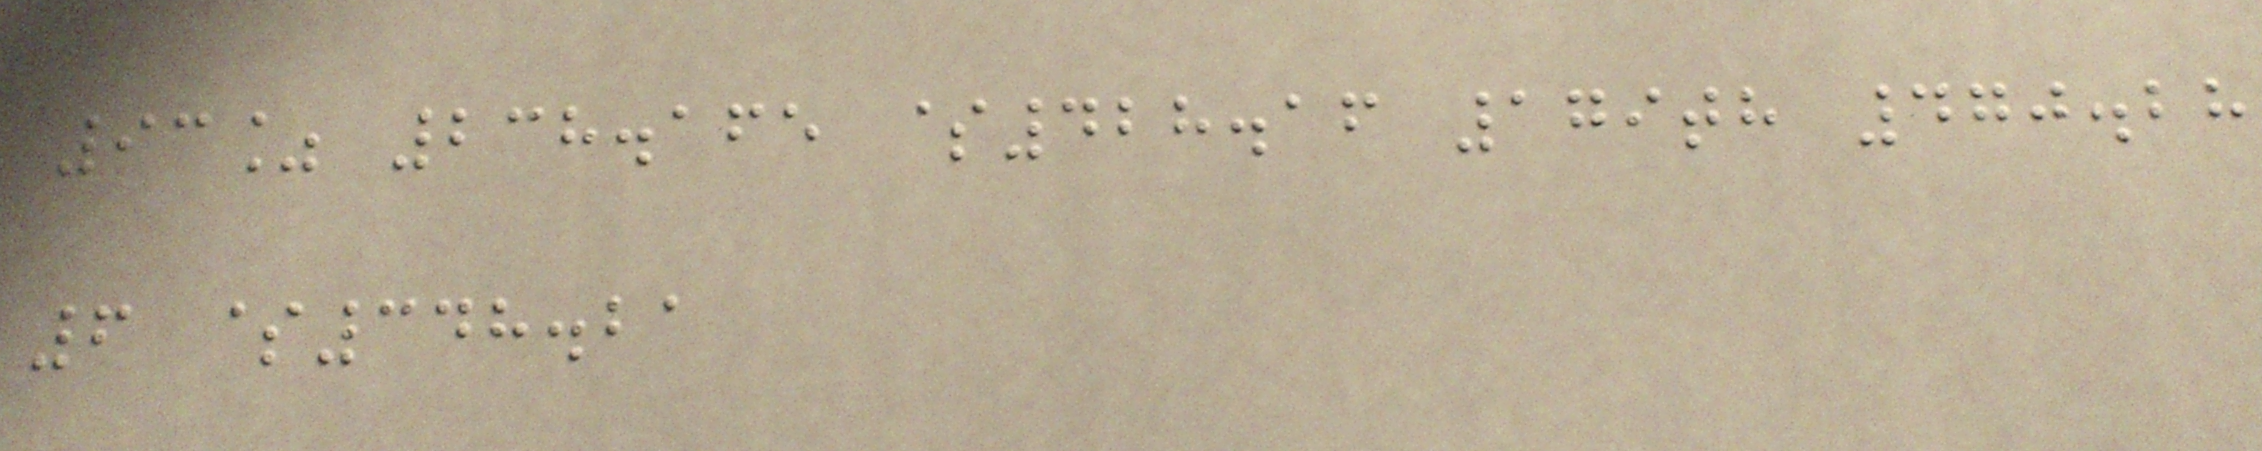93% 238.165 $428.16 179th 470.28
6 $348.21
